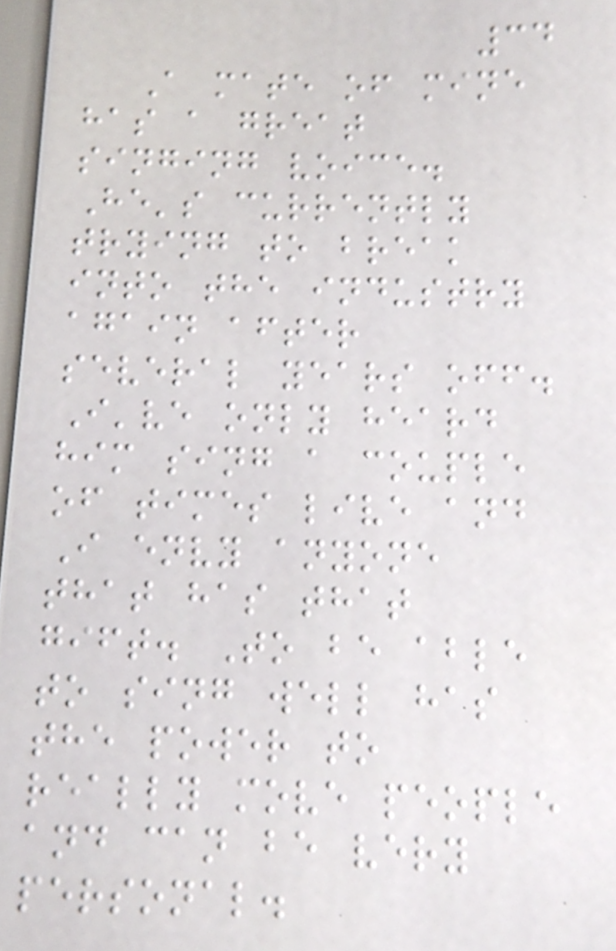34
A mate of mine
has a great
singing voice.
He's currently
trying to break
into the industry
again after
several years off.
I've only heard
him sing a couple
of times live and
I envy anyone
that has that
gift. To be able
to sing well has
the power to
really move people
and can be very
personal.
